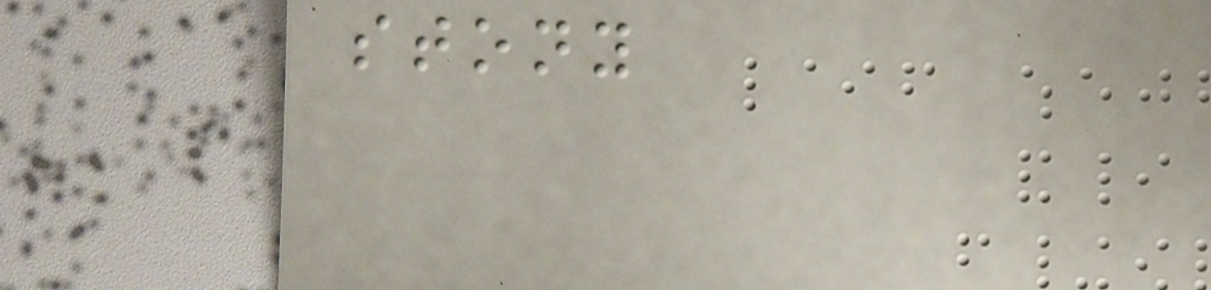stony
